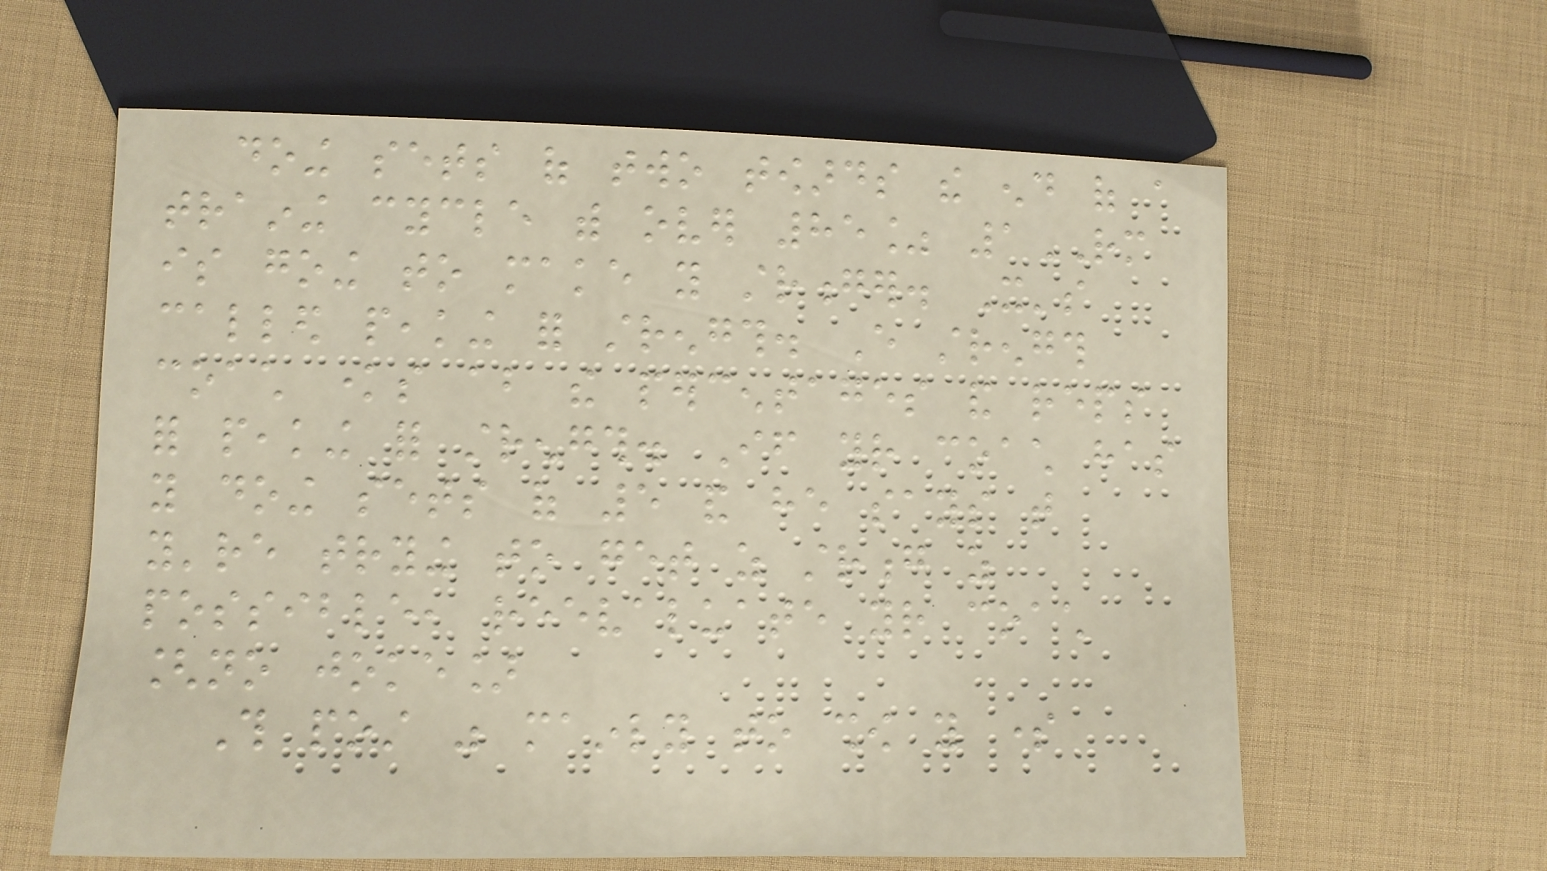doing sets of two towards the end of a
training cycle with over 85% 1RM
is going to make you stronger. It's
called peaking for strength. Every strength
coach knows about the percentages and reps
for peaking for strength. If your coach has
you doing sets of 5 and he says that
you're trying to get as strong as
possible, reevaluate your coach
[no joke]
This post was mainly to show you some
